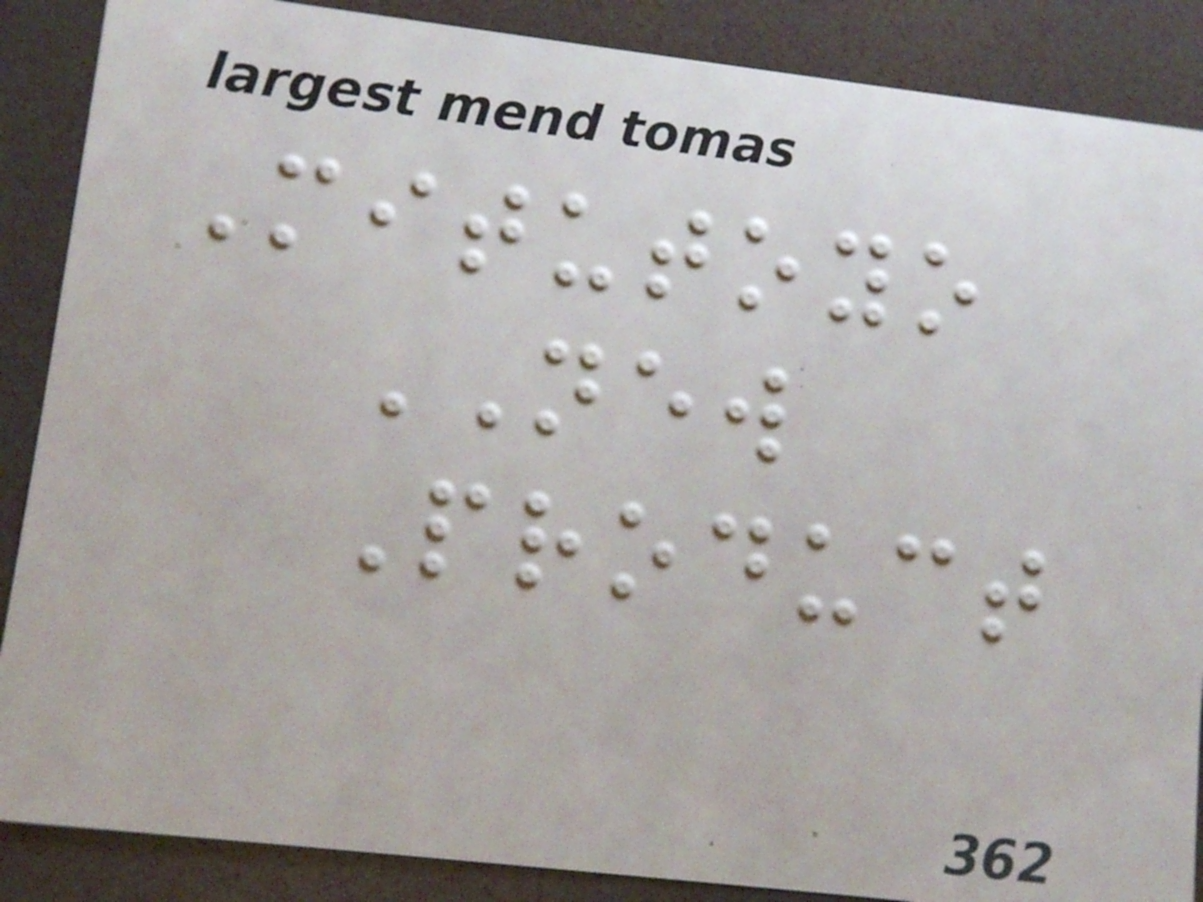Mitutoyo
NEW
Product
